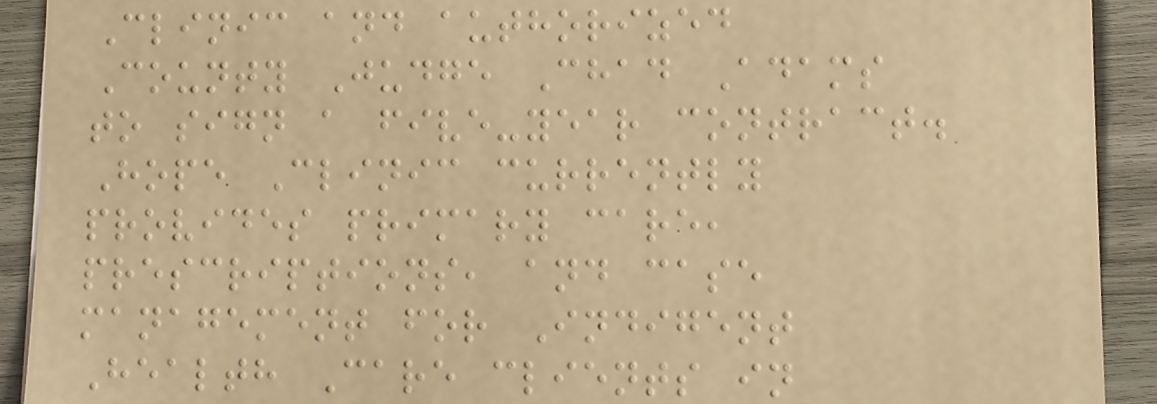Clinic and authorized
County Judge Chad Adams
to sign a five-year contract.
Hope Clinic currently
provides primary care,
prescriptions, and case
management for Indigent
Health Care clients in
